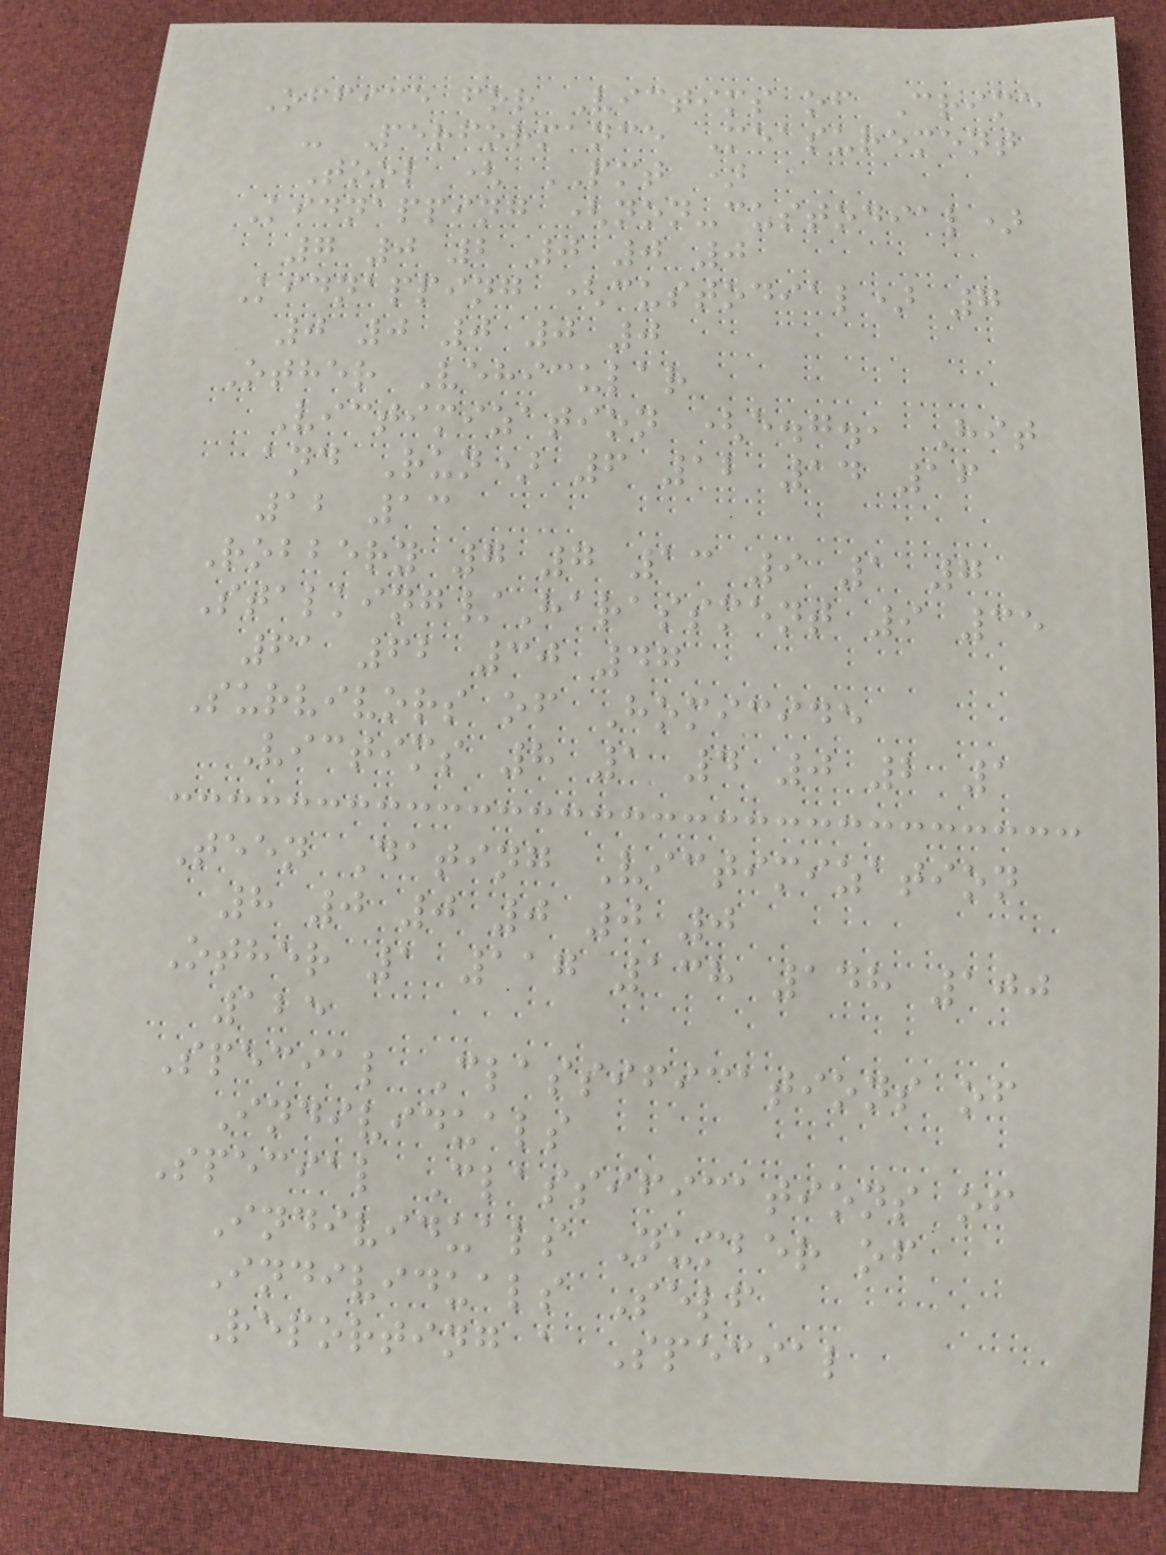Office for Victims of Crime
- Performance Measurement
Tool ( PMT )
Kidnapping (non-custodial)
7 0 2 0 0 0
Kidnapping (custodial) 7
0 0 0 0 0
Other Vehicular
Victimization (e.g., Hit
and Run) 6 12 14 16
12 13
Robbery 7 7 13 9 1 7
Stalking/Harassment 9 35
61 62 30 47
Survivors of Homicide
Victims 8 1 4 0 2 1
Teen Dating Victimization
8 0 0 0 0 0
Other 1 117 138 148 100
125
Special Classifications of
Individuals
Special Classifications of
Individuals Number of
Individuals Self
Reporting a Special
